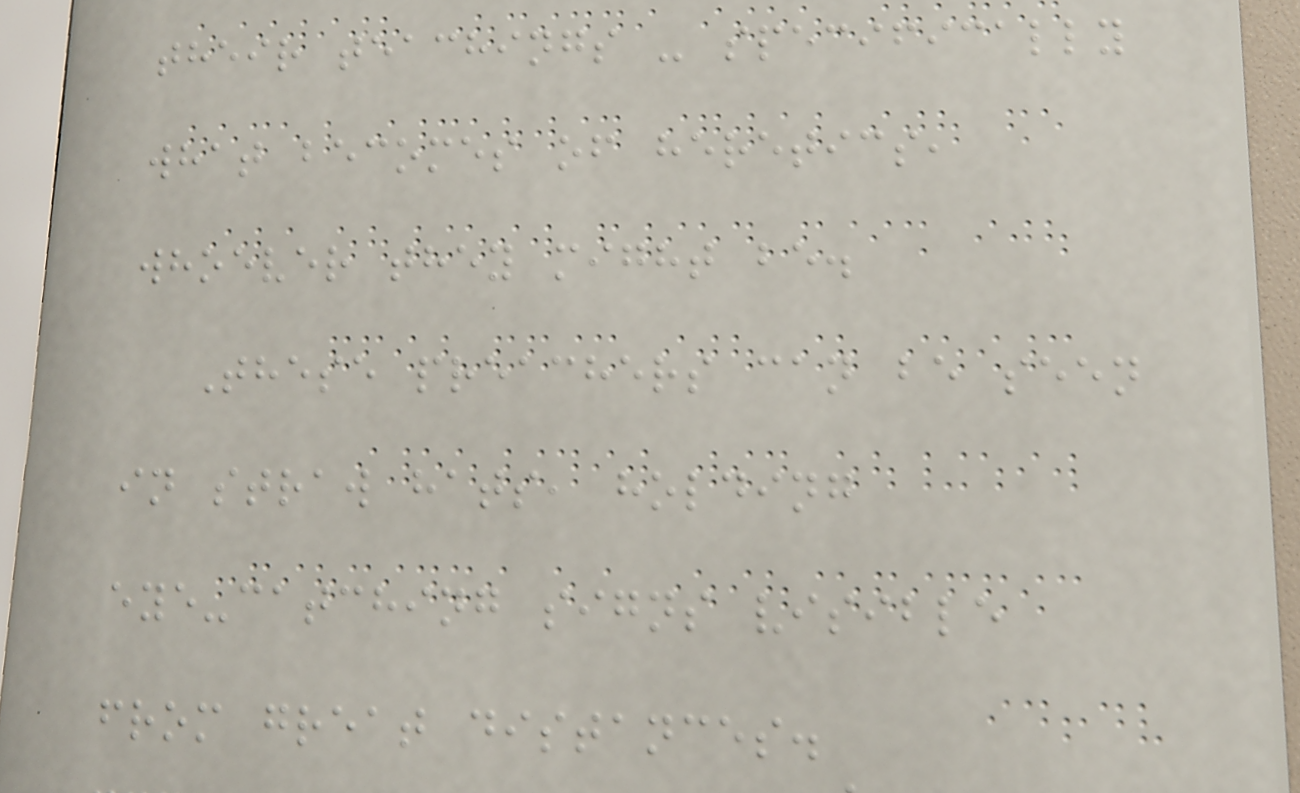their teachings - specifically
what becomes of heretics,
whoever they might be.
These preachers can be seen
in straw hats, holding
eye-catching signs visible
from great distances.
